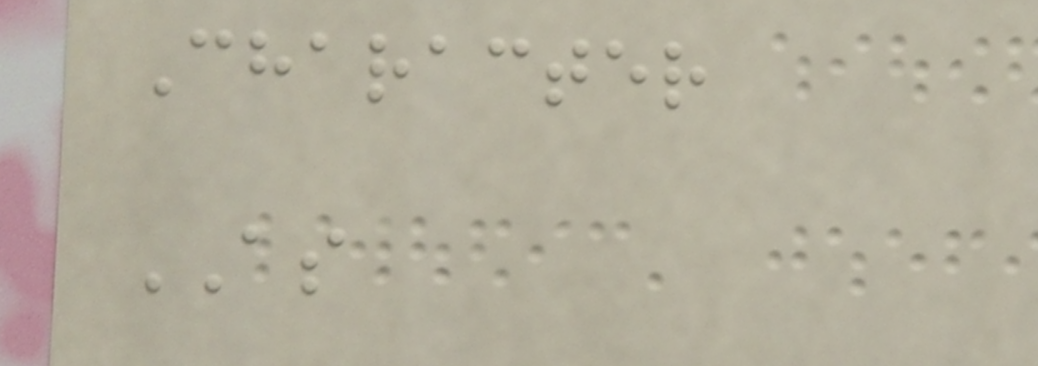Character
AS
